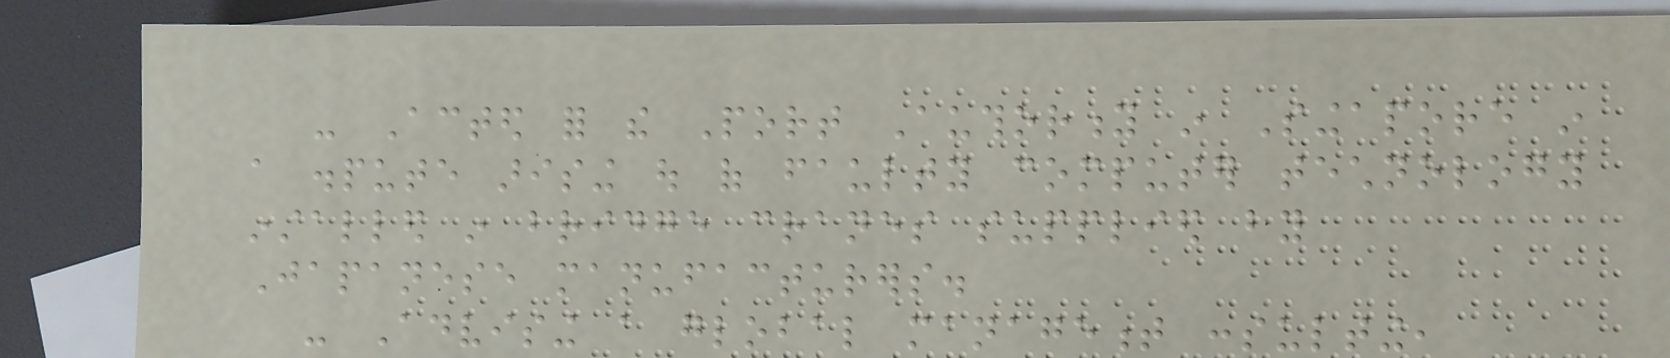- Acted for the Port Authority in Singapore in
a dispute arising out of faulty computer technology
installed in bridge cranes supplied by
Japanese manufacturers.
- Advising a global management consulting,
